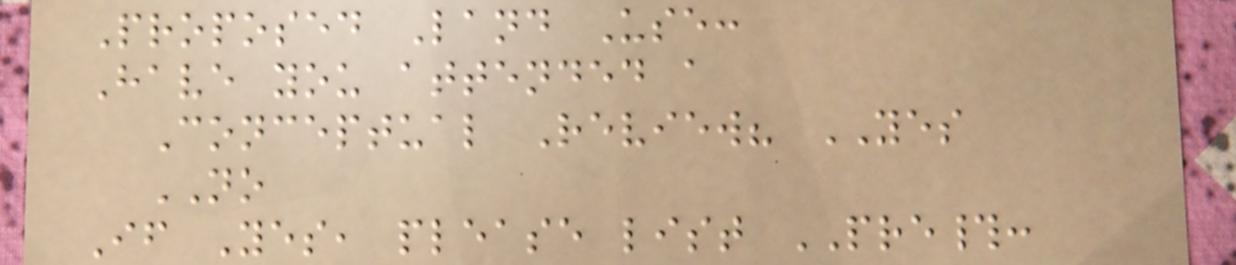Proposed Land Use:
Have you attended a
Conceptual Review? YES
NO
If Yes, please list PRE#:
